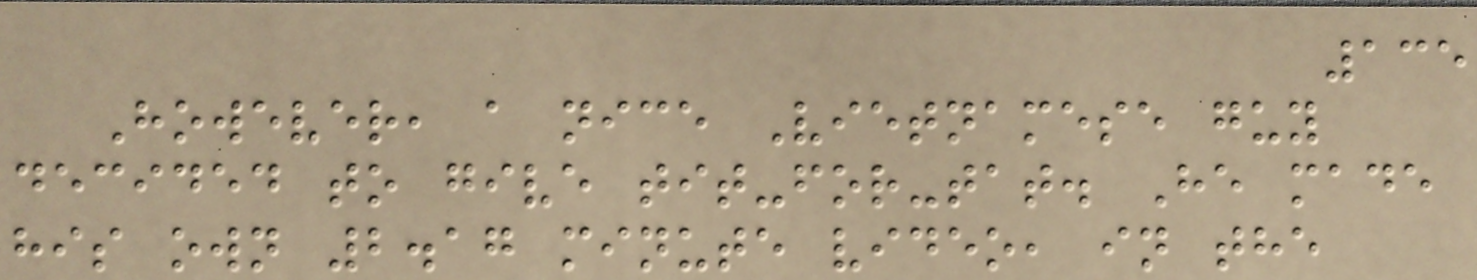135
However, a nice Vietnamese guy
decided to give tit-for-tat. He made
his own 2.17 minute video, in the
